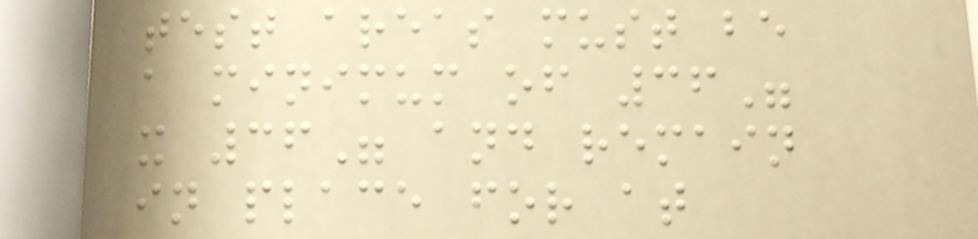test areas must be
a minimum of 36"
x 36" and remain
in place for at
